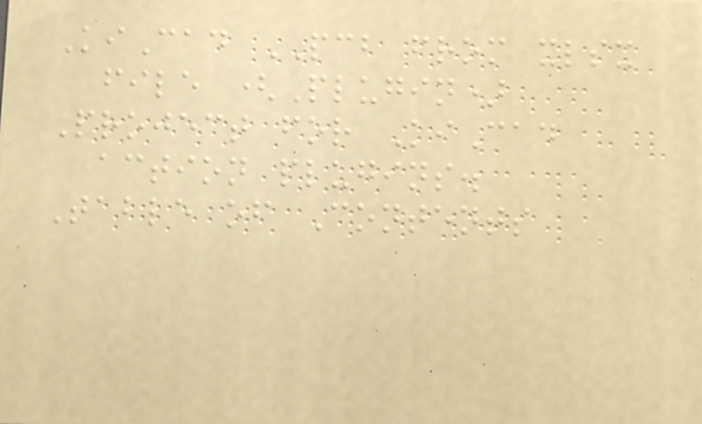KiCad PCB from xlsx
file (Plugin)
Project for KiCad
action plugins.
Table of Contents
